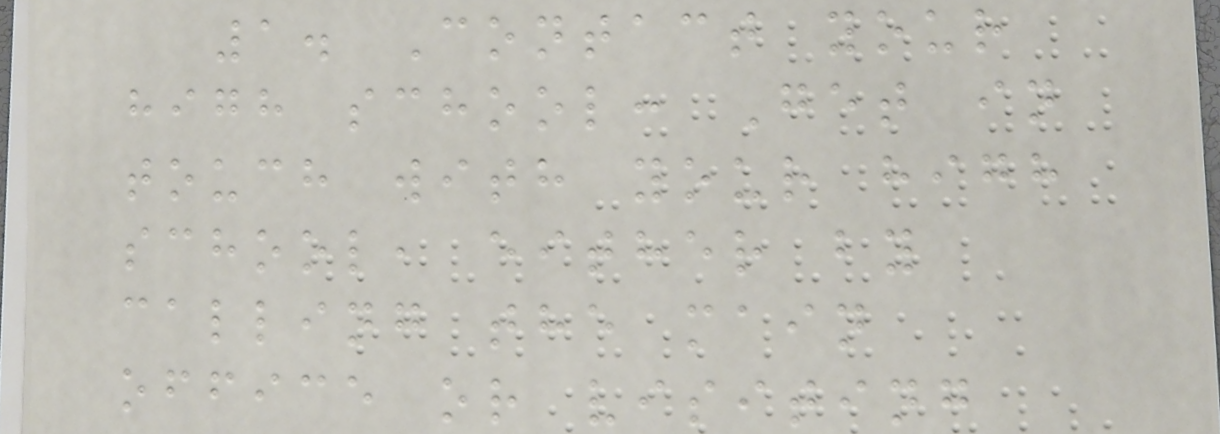1. Contact your
high school: Get in
touch with your high
school, either by
calling the main
office or visiting
